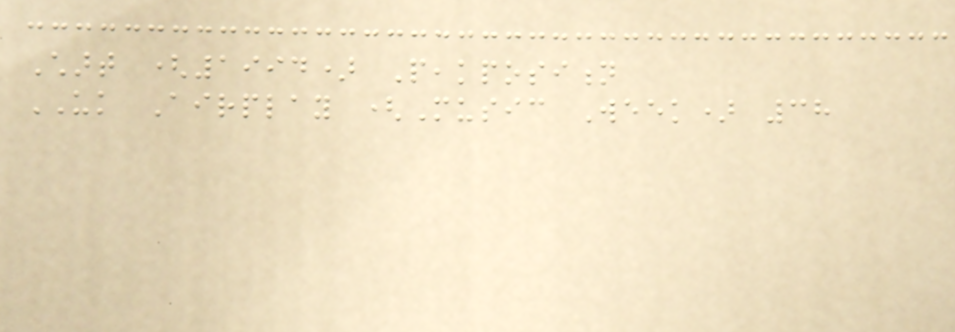Chart (1994) Peakposition
UK Airplay (Music Week) 38
